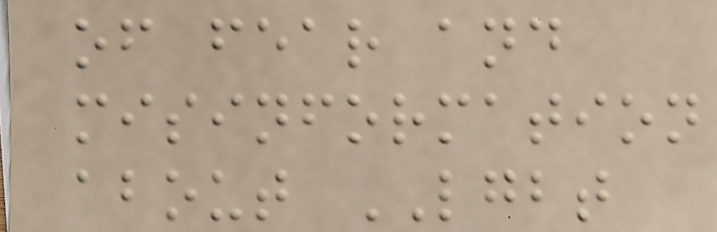of fear and
misinformation
about LGBT
